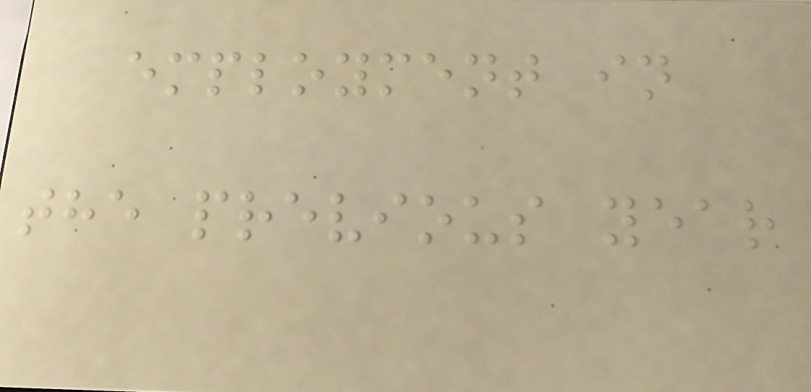employment in
the previous year
